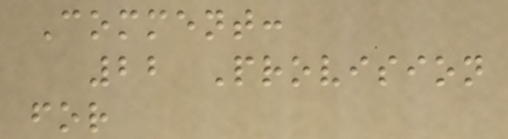Comment:
22 Provision
for
